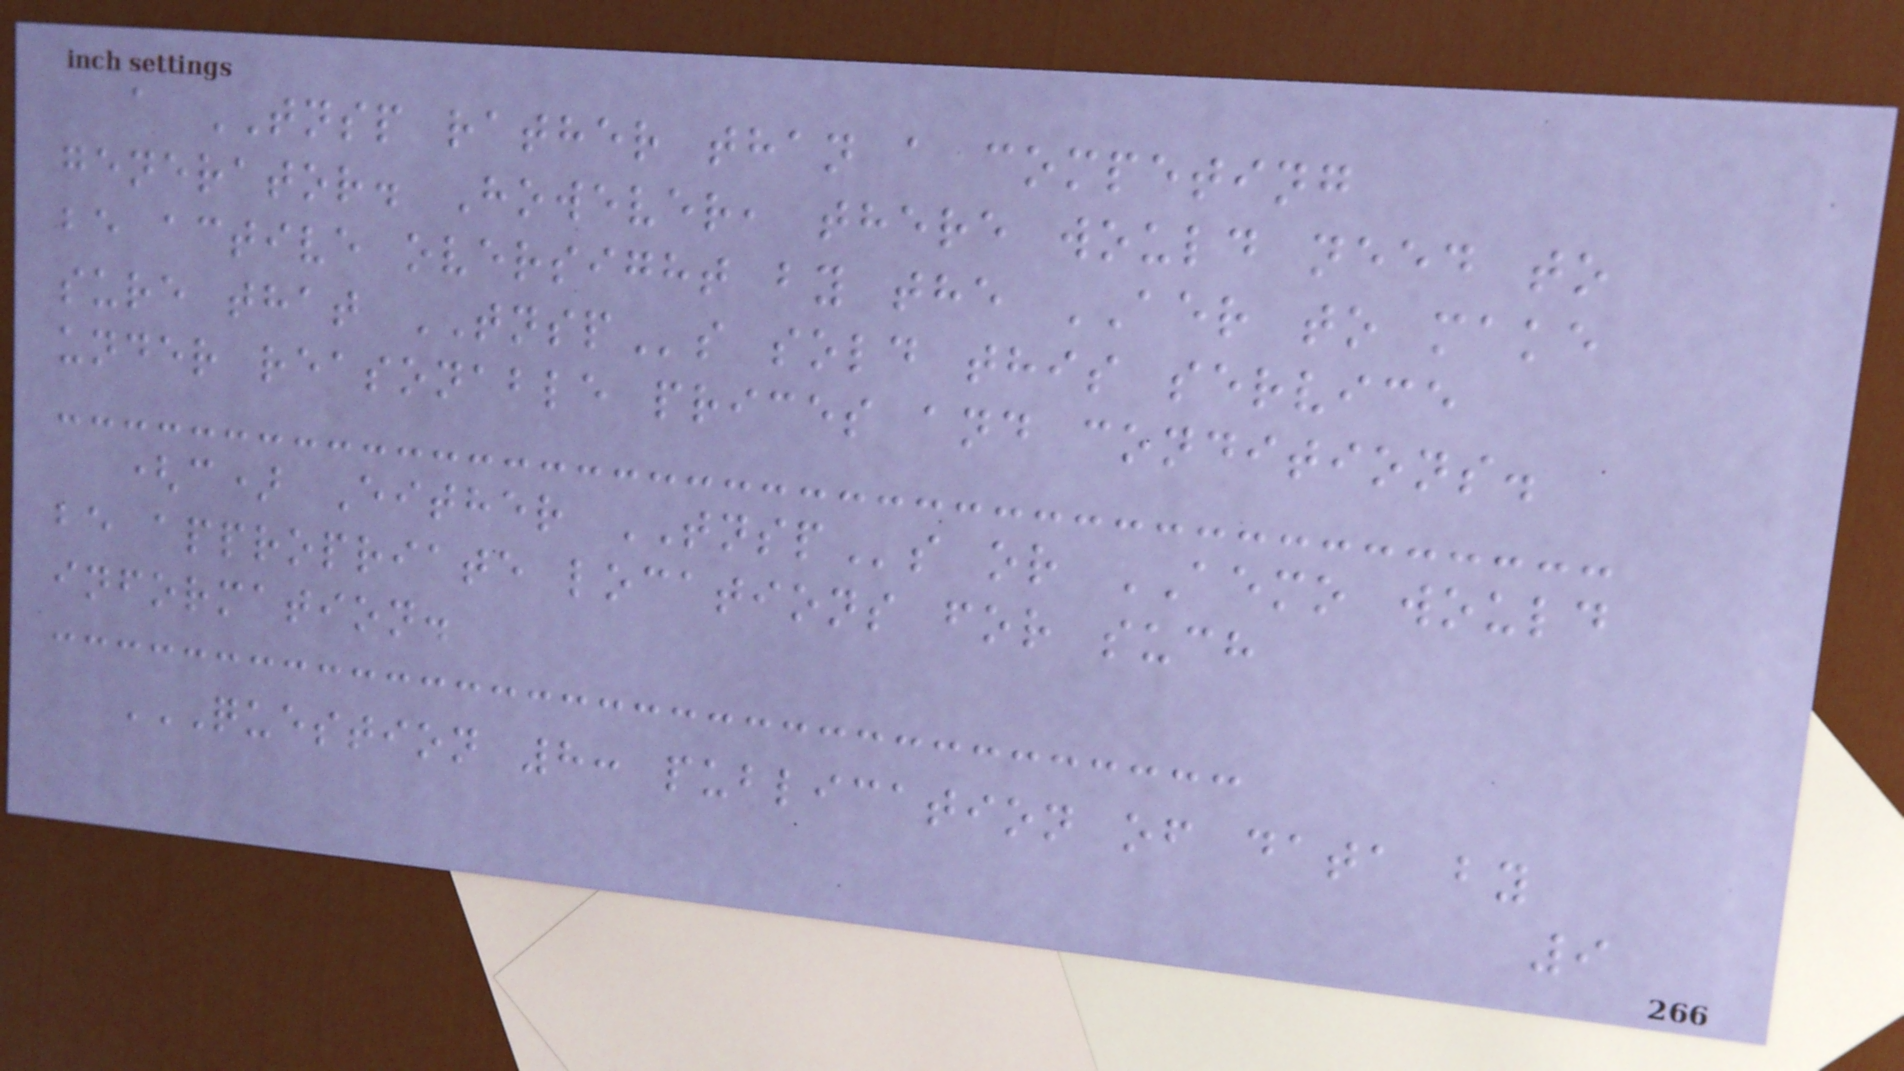a TNSP rather than a competing
generator. However, there would need to
be active oversight by the AER to make
sure that TNSPs sold this service
under reasonable prices and conditions.
(c) Either TNSPs or AEMO would
be appropriate locations for such
information.
QUESTION 8: PUBLICATION OF DATA BY
9
